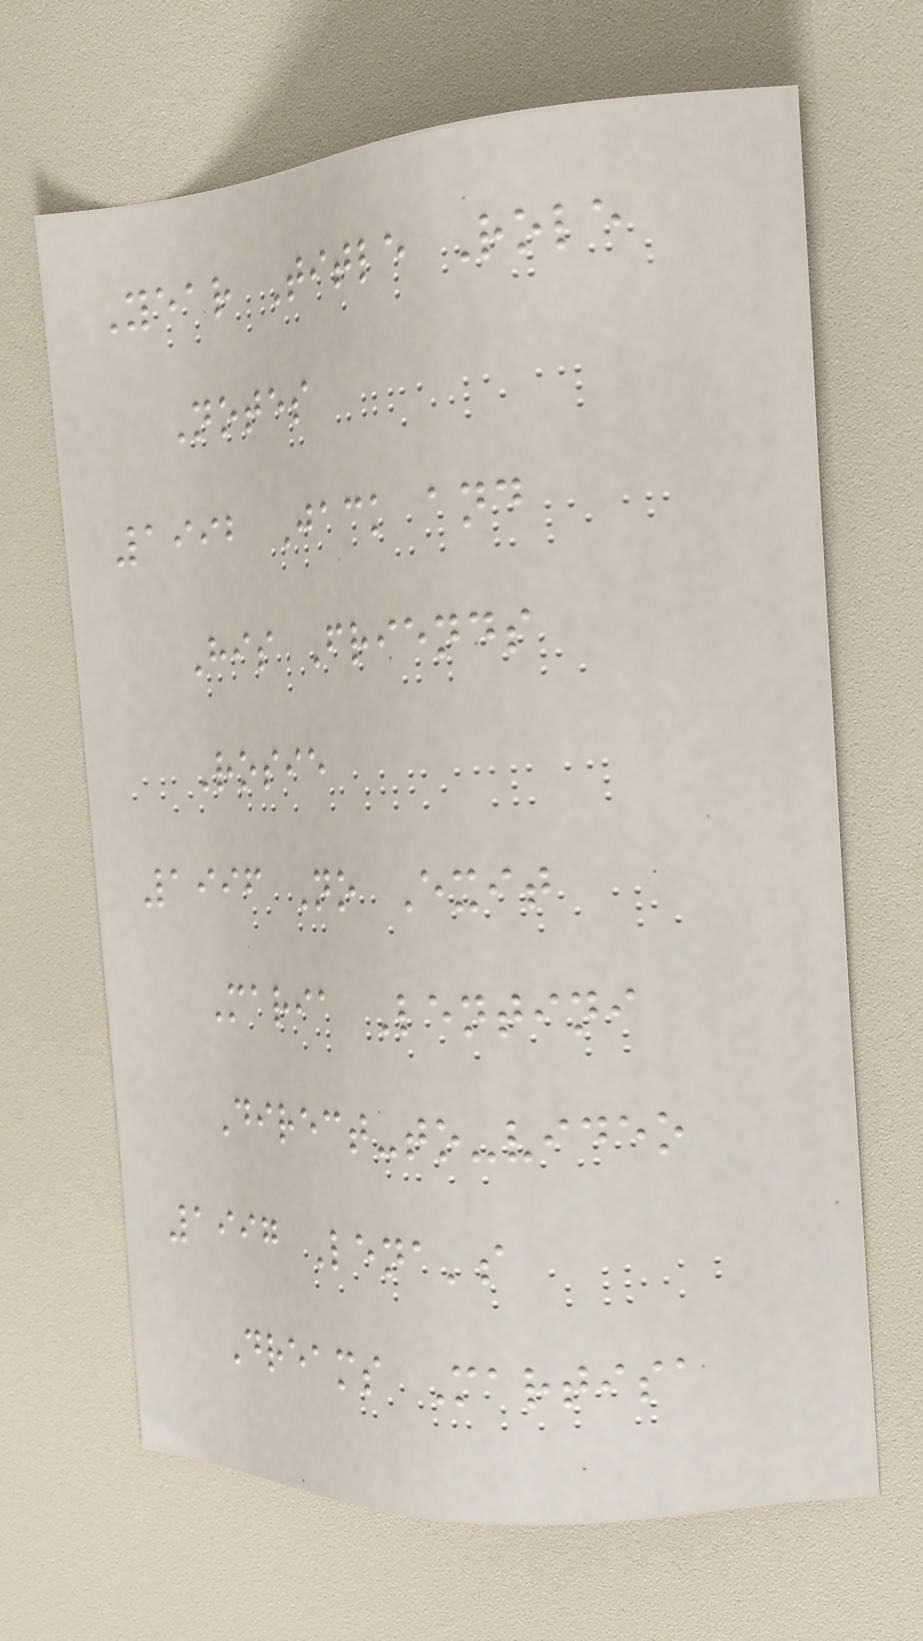Year Title Role
Notes
1992 Jack and
His Friends
Rosie
1996 No Exit
Maria Lentini
Direct-to-video
1997 Lena's
Dreams Martisa
